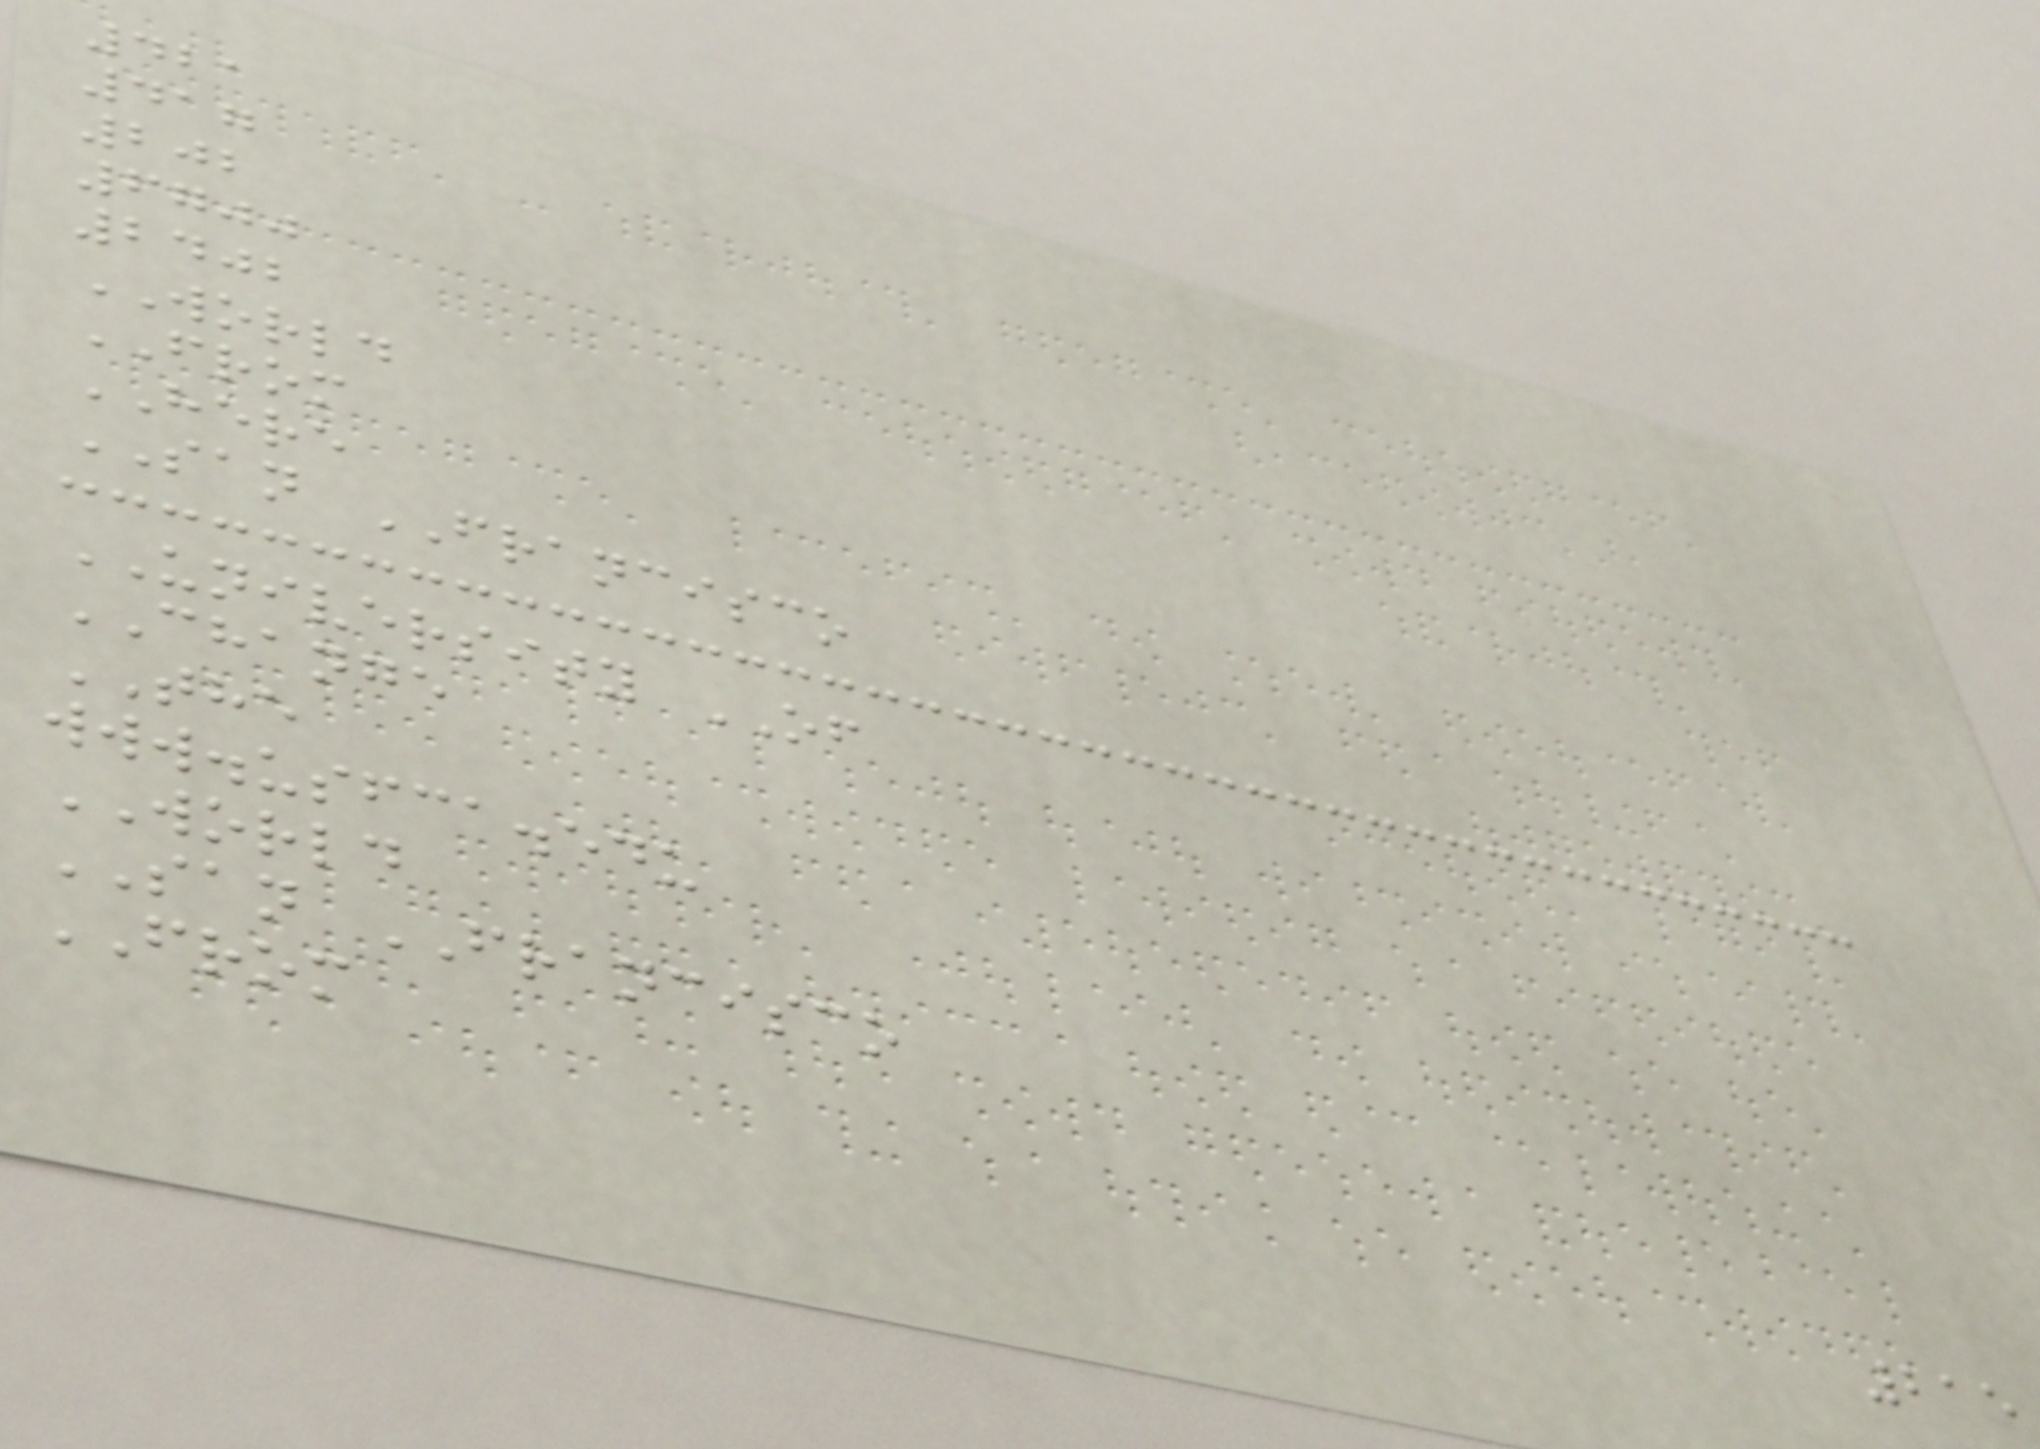421
417
202
6700
2402
WORLD
FROM
HERE
SAN FRANCISCO
UNIVERSITY OF
CHANGE
THE
www.usfca.edu
WORLD
SAN FRANCISCO
FROM
215
